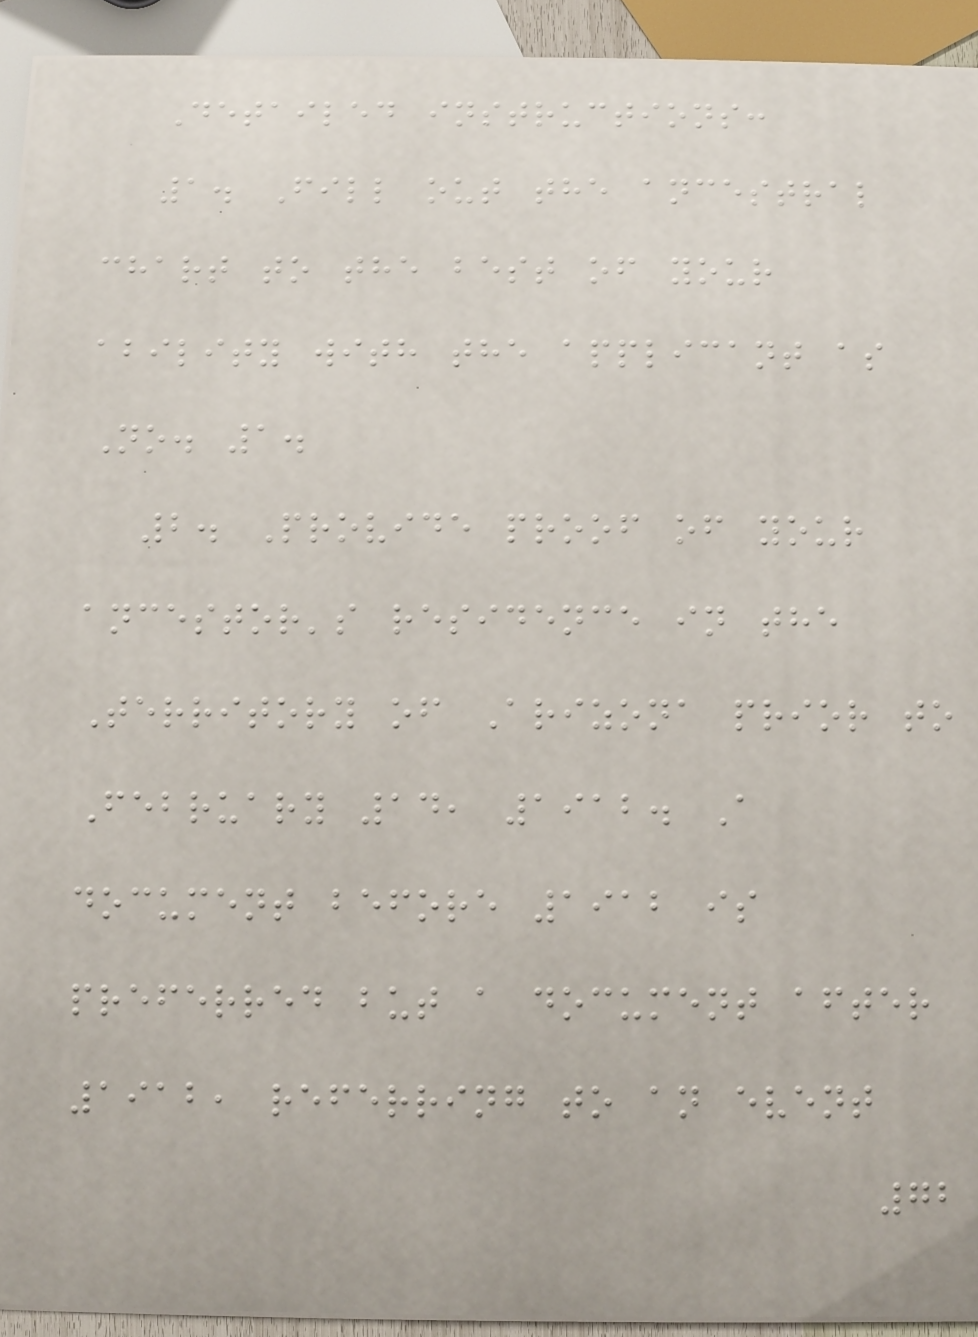Detailed instructions:
1. Fill out the ancestral
chart to the best of your
ability with the applicant as
No. 1.
2. Provide proof of your
ancestor's residence in the
Territory of Arizona prior to
February 14, 1912. A
document before 1912 is
preferred but a document after
1912, referring to an event
72
